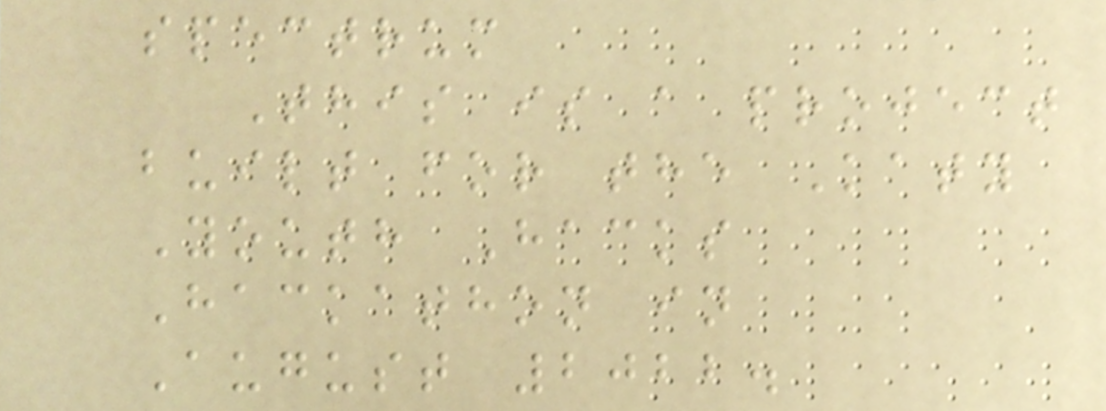spectrum
This is a project
built for the Katy
Youth Hacks
Hackathon in
August 2022.
